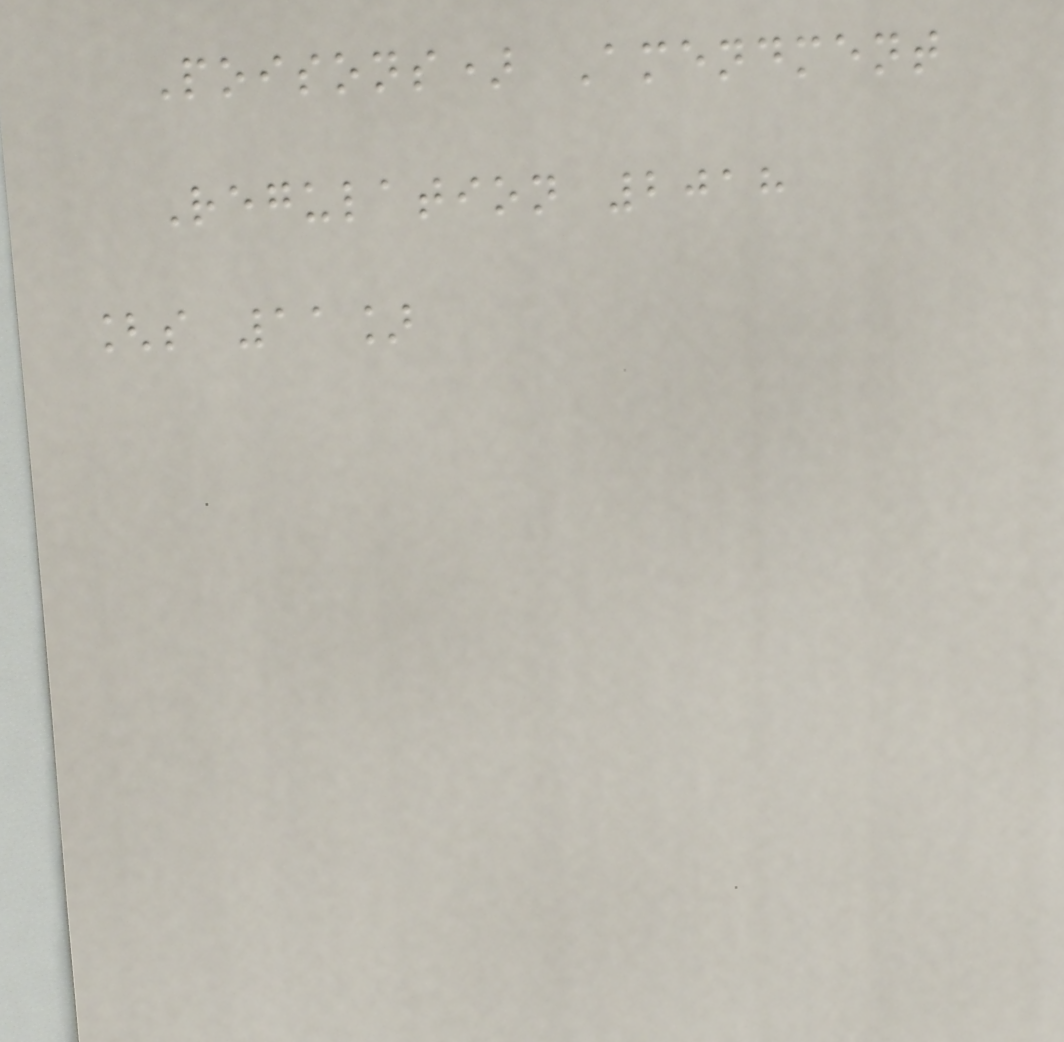Poisons) Amendment
Regulation 2018
[s 11]
